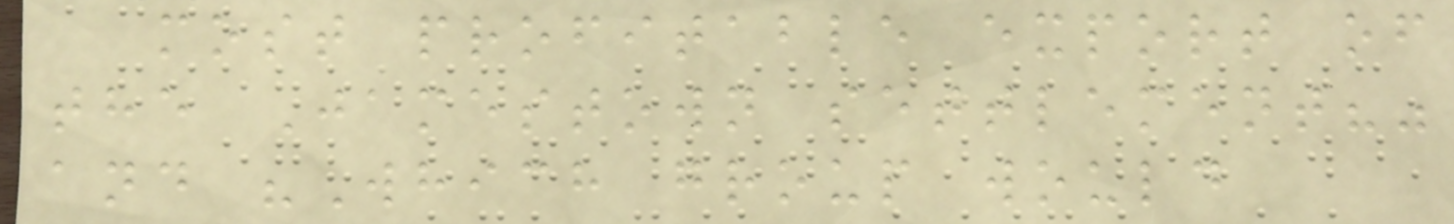most profitable export of
the Jamestown settlement?"
and "Which group would
